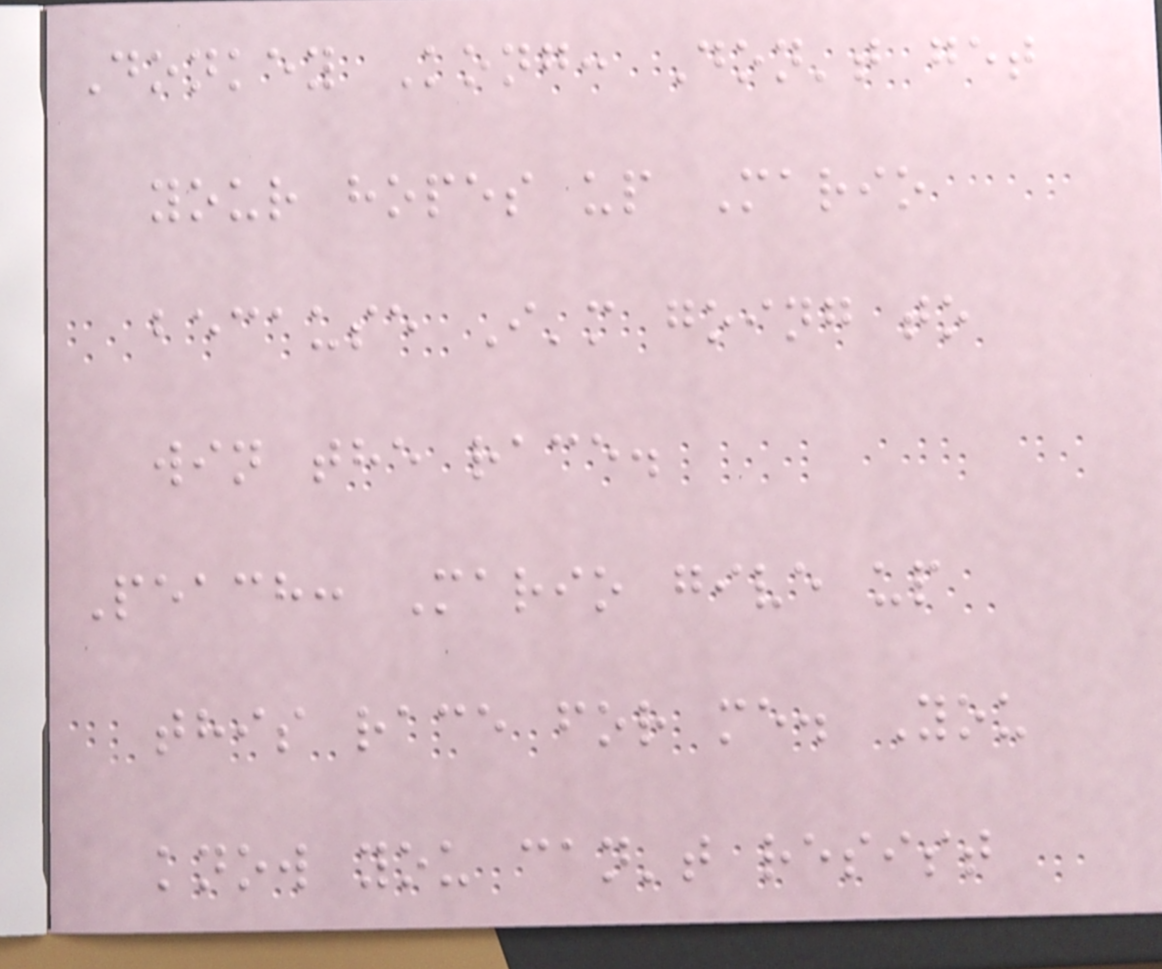Donkey Kong: Don't get
your hopes up Mario
because I'm going to
win the race.
Peach: Mario give up
this race for me. You
know you can't resist
